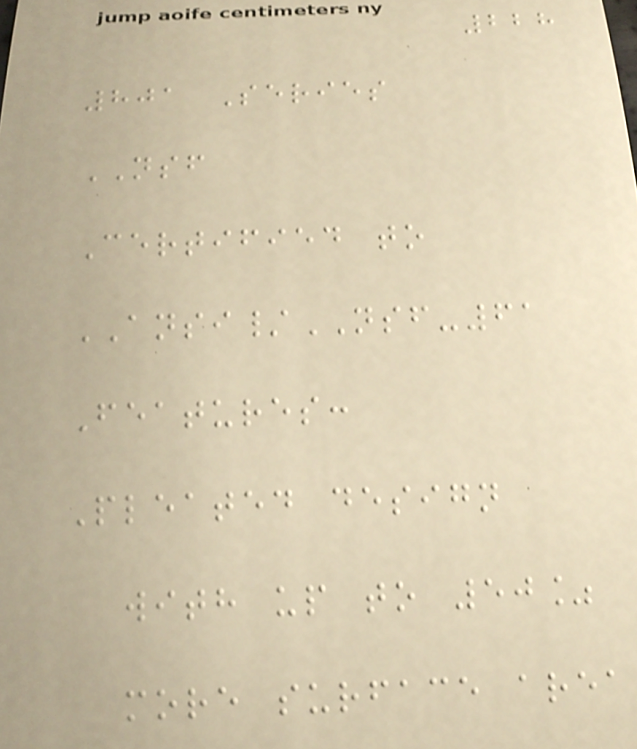228
801 Series
NSF
Certified to
ANSI/NSF-61
Features:
Pleated design
with up to 50%
more surface area
